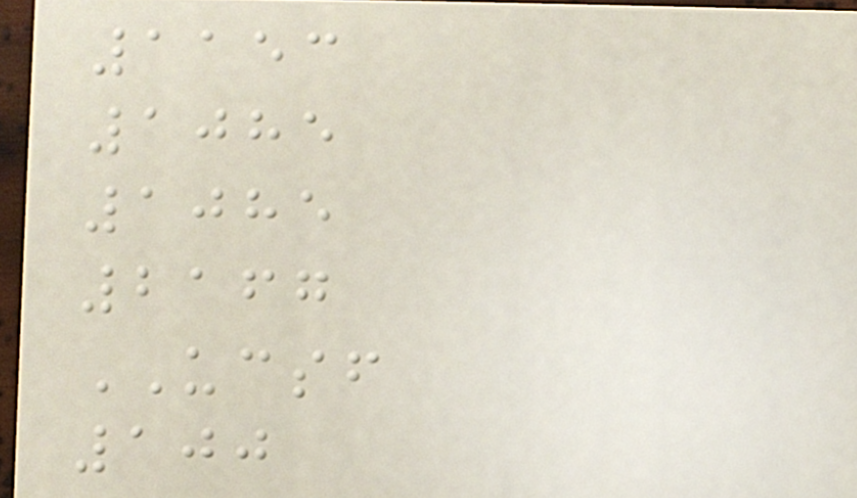1153
1085
1085
2167
UCSF
100
